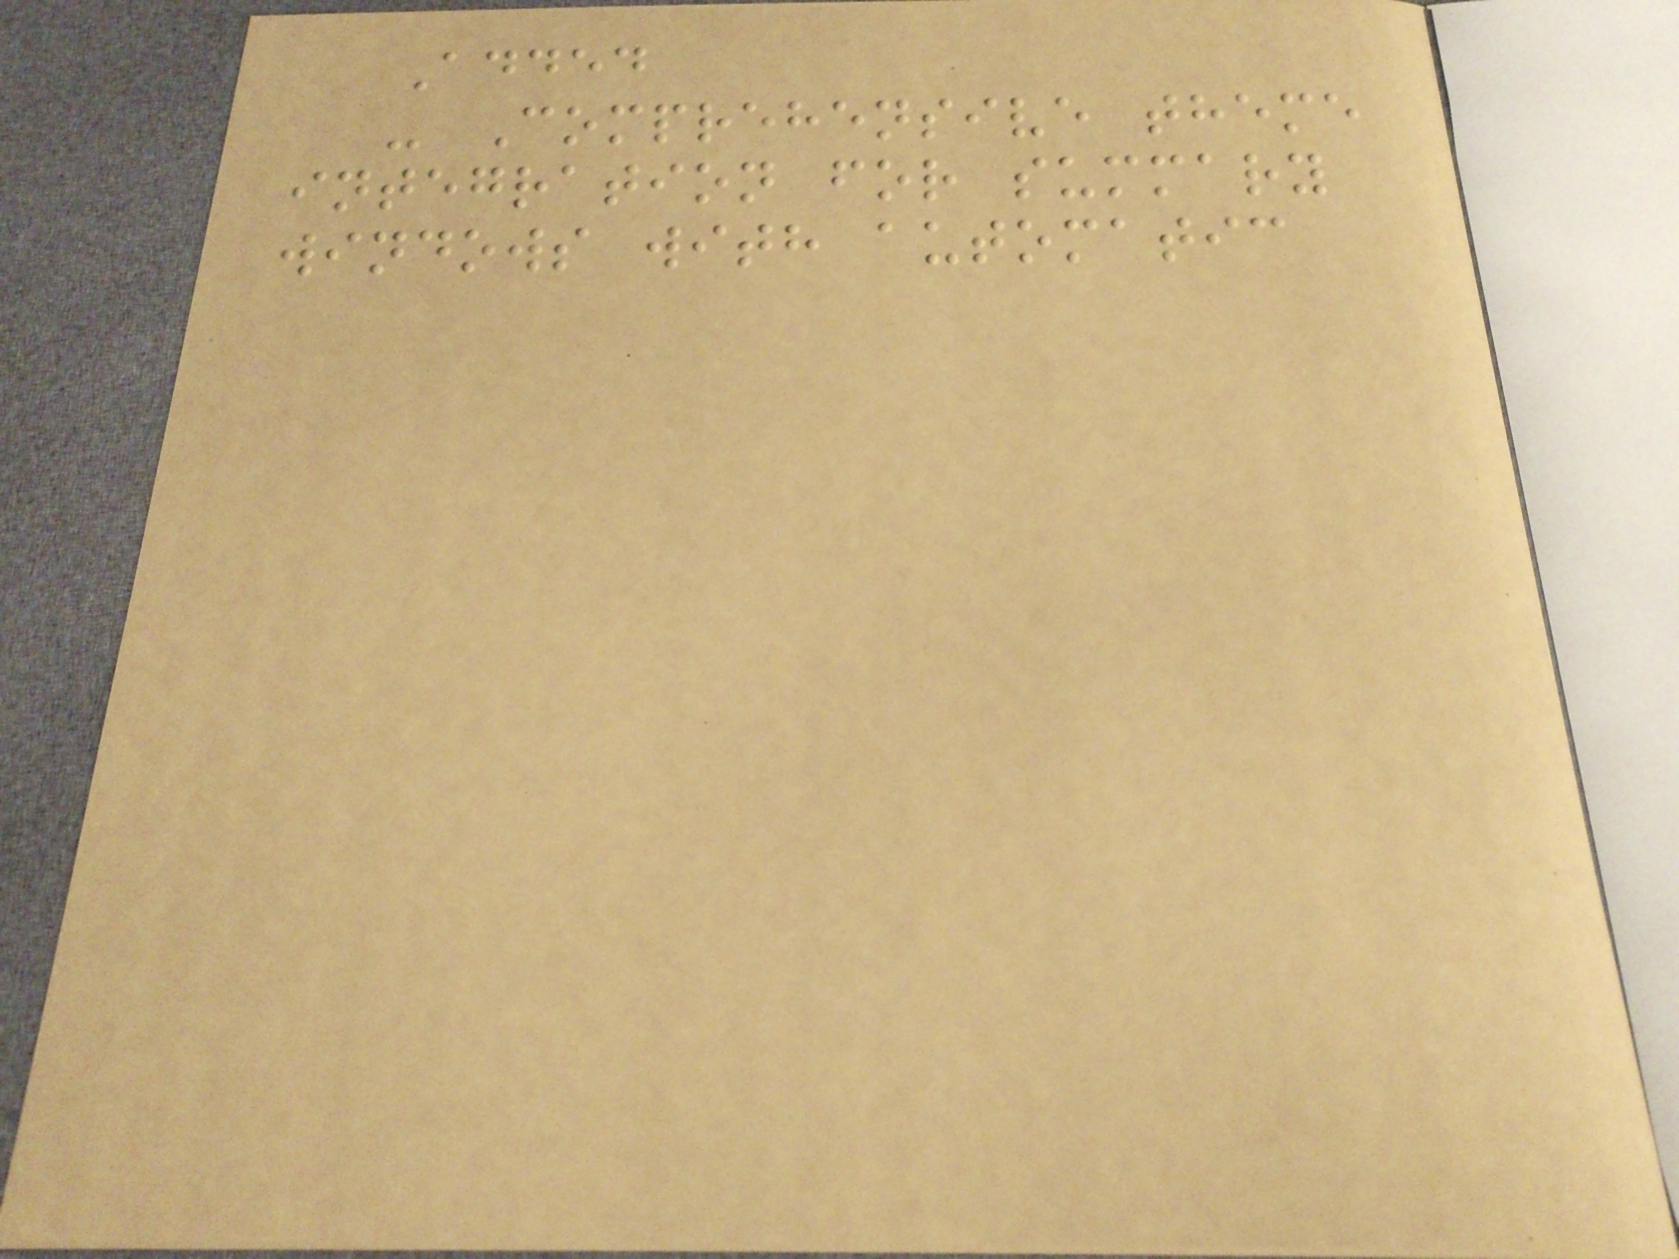Added
- Comprehensive theme
integration for summary
windows with automatic
